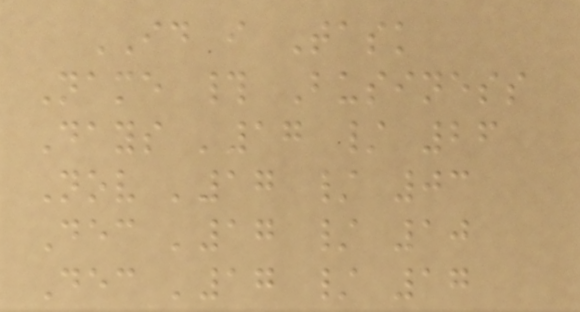ID i Task
Name # Business
Days '17 / 26
Nov '17 / 03
Dec '17 / 10
Dec '17 / 17
